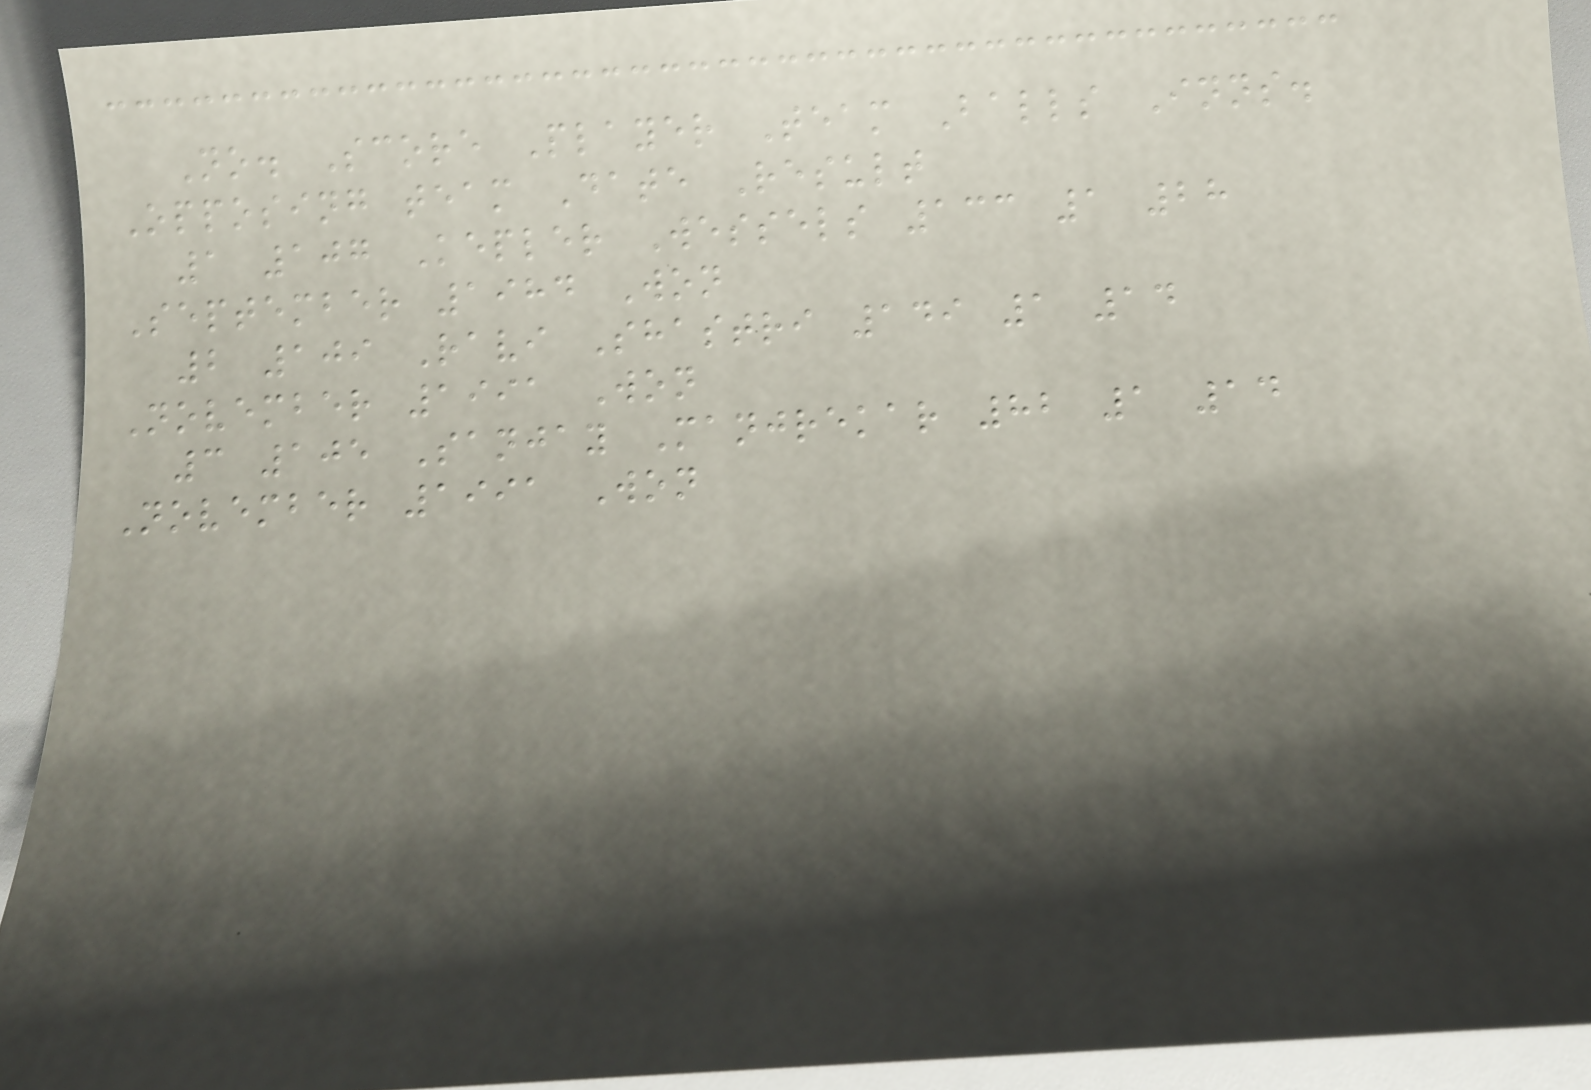No. Score Player Team Balls Inns.
Opposing team Date Result
1 107 Kepler Wessels 133 1 28
September 1984 Won
2 109 Ravi Shastri 149 1 14
November 1991 Won
3 105 Sanjay Manjrekar 82 1 14
November 1991 Won
